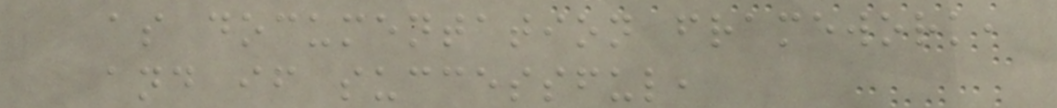as documentation framework,
and if successful,
